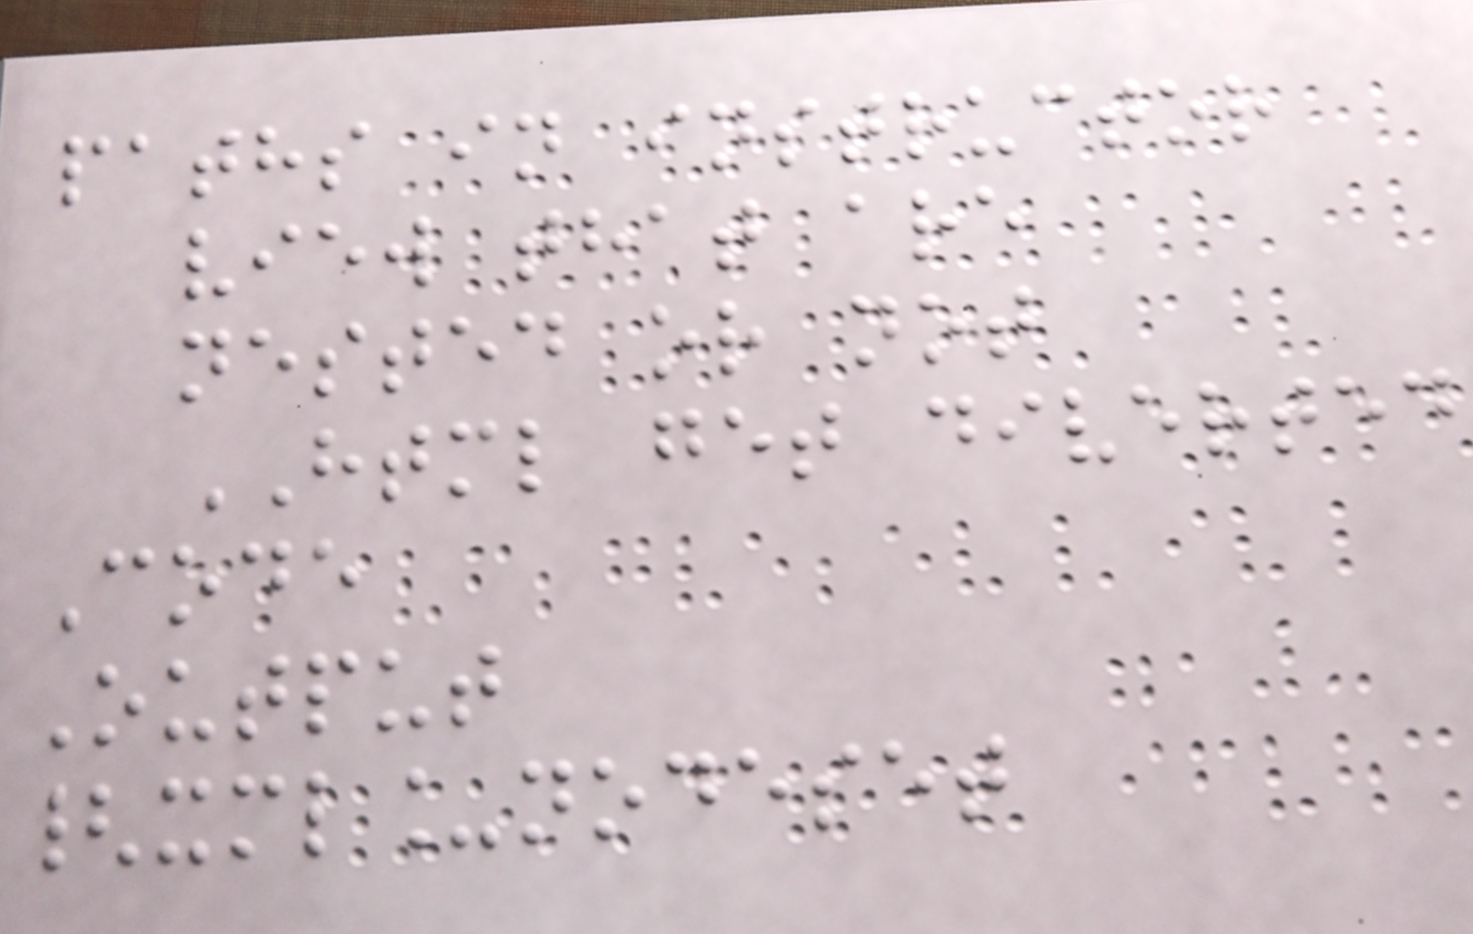paths in instructor
view that are
nested or not
HTML get diverted
Code
Output
{xml_nodeset
